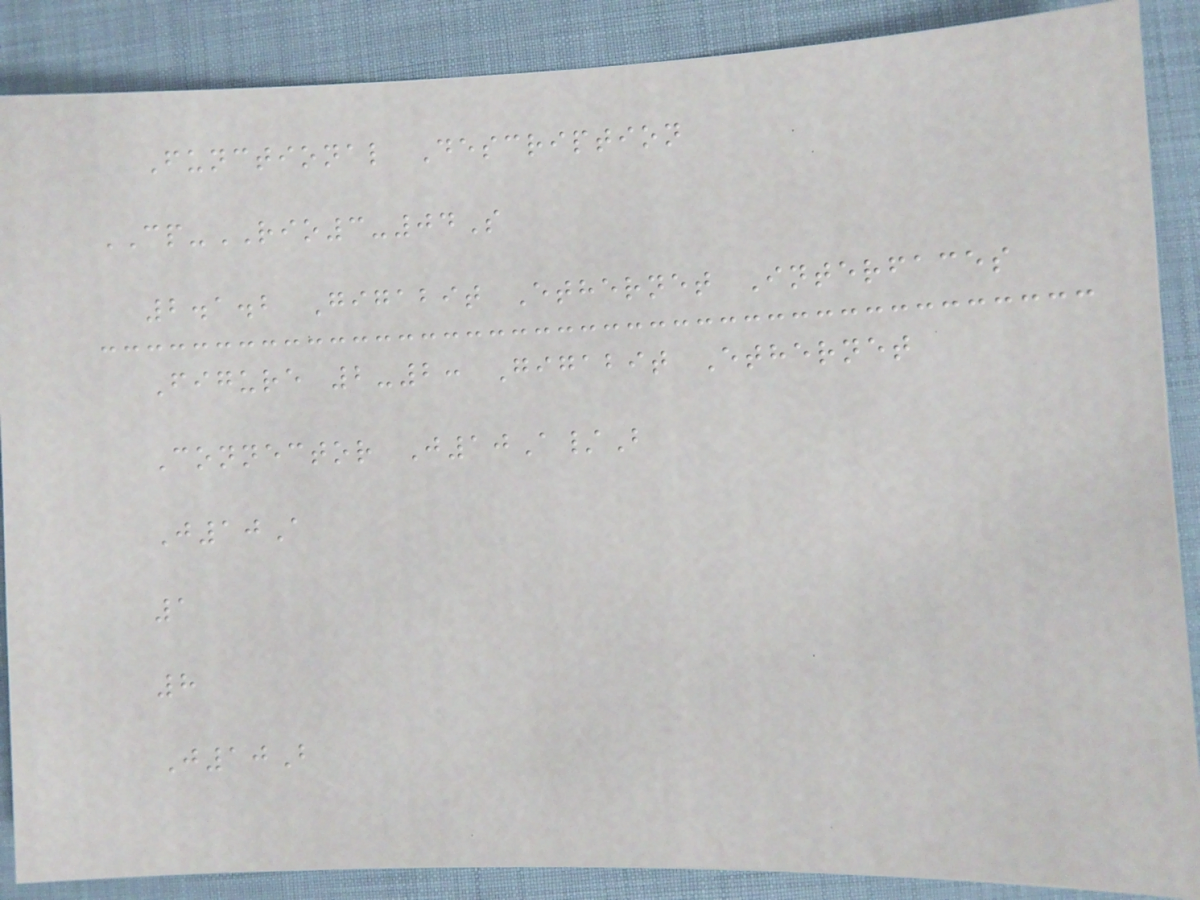Functional Description
CP-RIO3-04S
2.1.2 Gigabit Ethernet Interfaces
Figure 2-2: Gigabit Ethernet
Connector J10A/B
J10A
1
8
J10B
